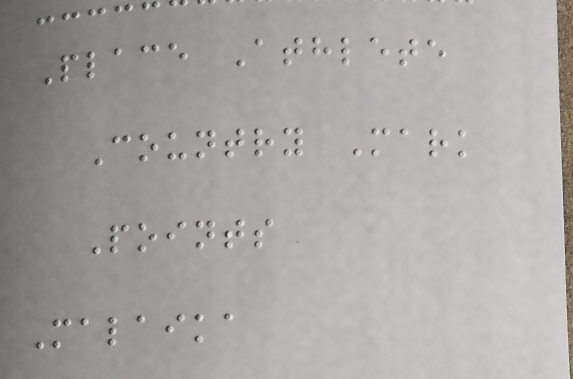Place Athlete
Country Mark
Points
Malaika
